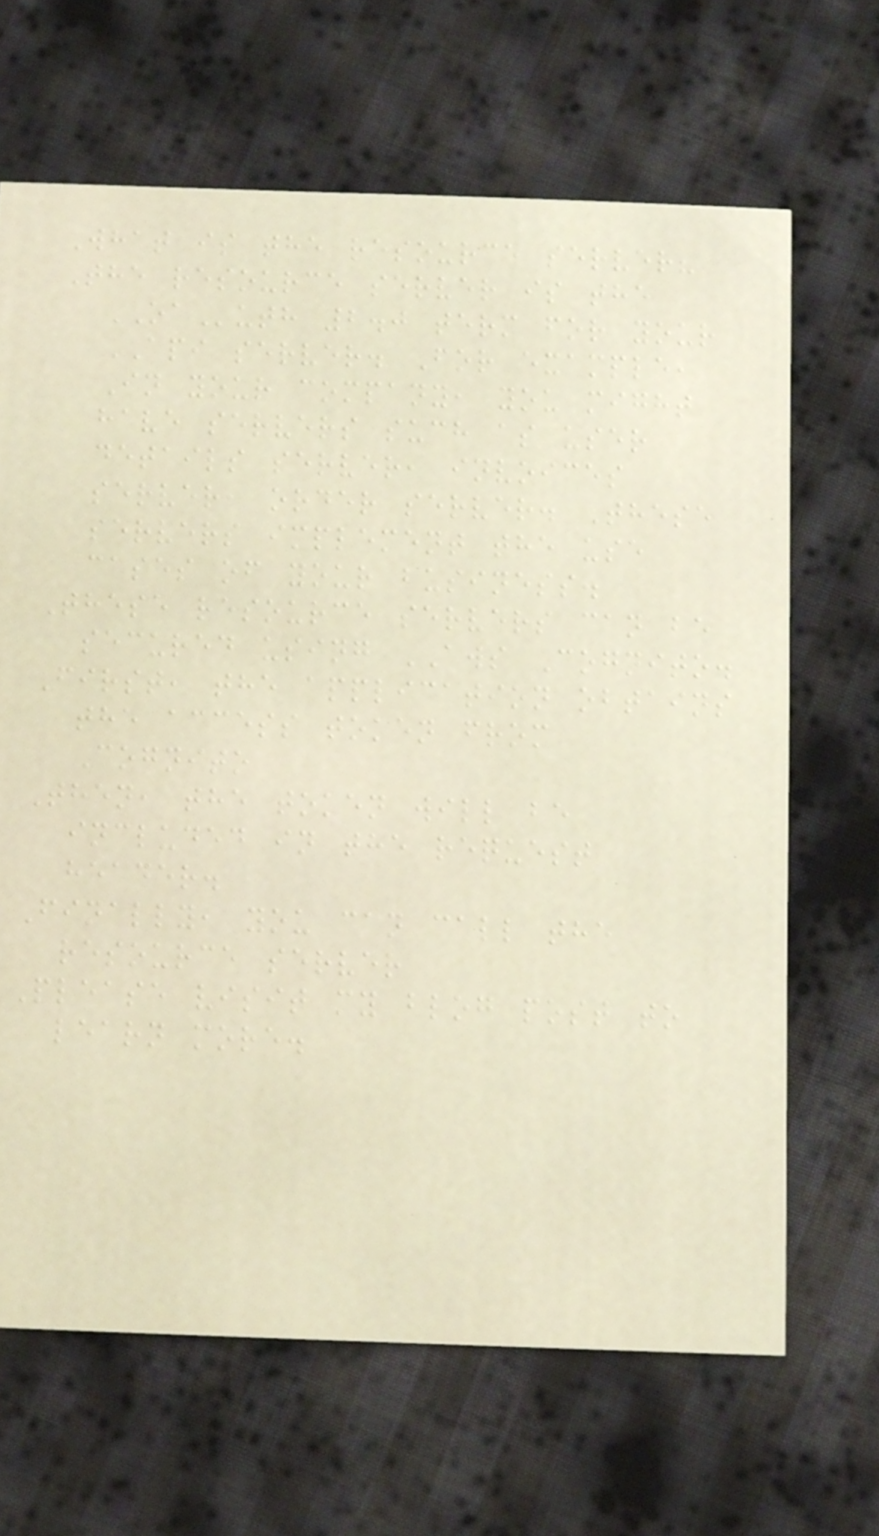What is the resource server?
The resource server is the
OAuth 2.0 term for your
API server. For example,
In your company, you might
have servers such as user
details server, invoices
server, order server. These
servers implement the use
cases of your business.
These resource servers can be
secured using AWS Cognito.
First, the application obtains
the access token from
Cognito
Then, the token will be
included in the request
header.
Finally, you can call the
resource server
Please visit my blog post to
learn more.
